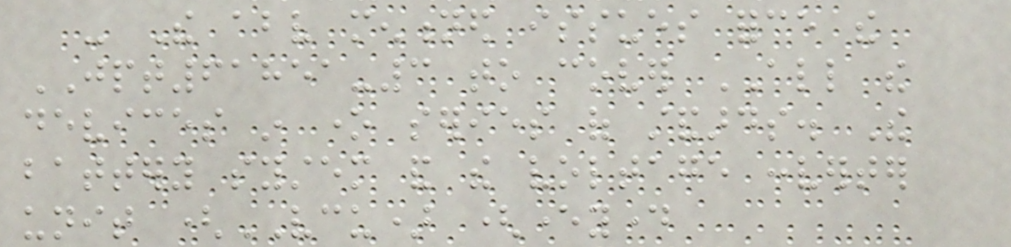- The above mentioned issues force the
JPT61851-3 to cover ALL the
devices in one series of standards. The
battery system and the voltage converter
unit (VCU) (everyday
